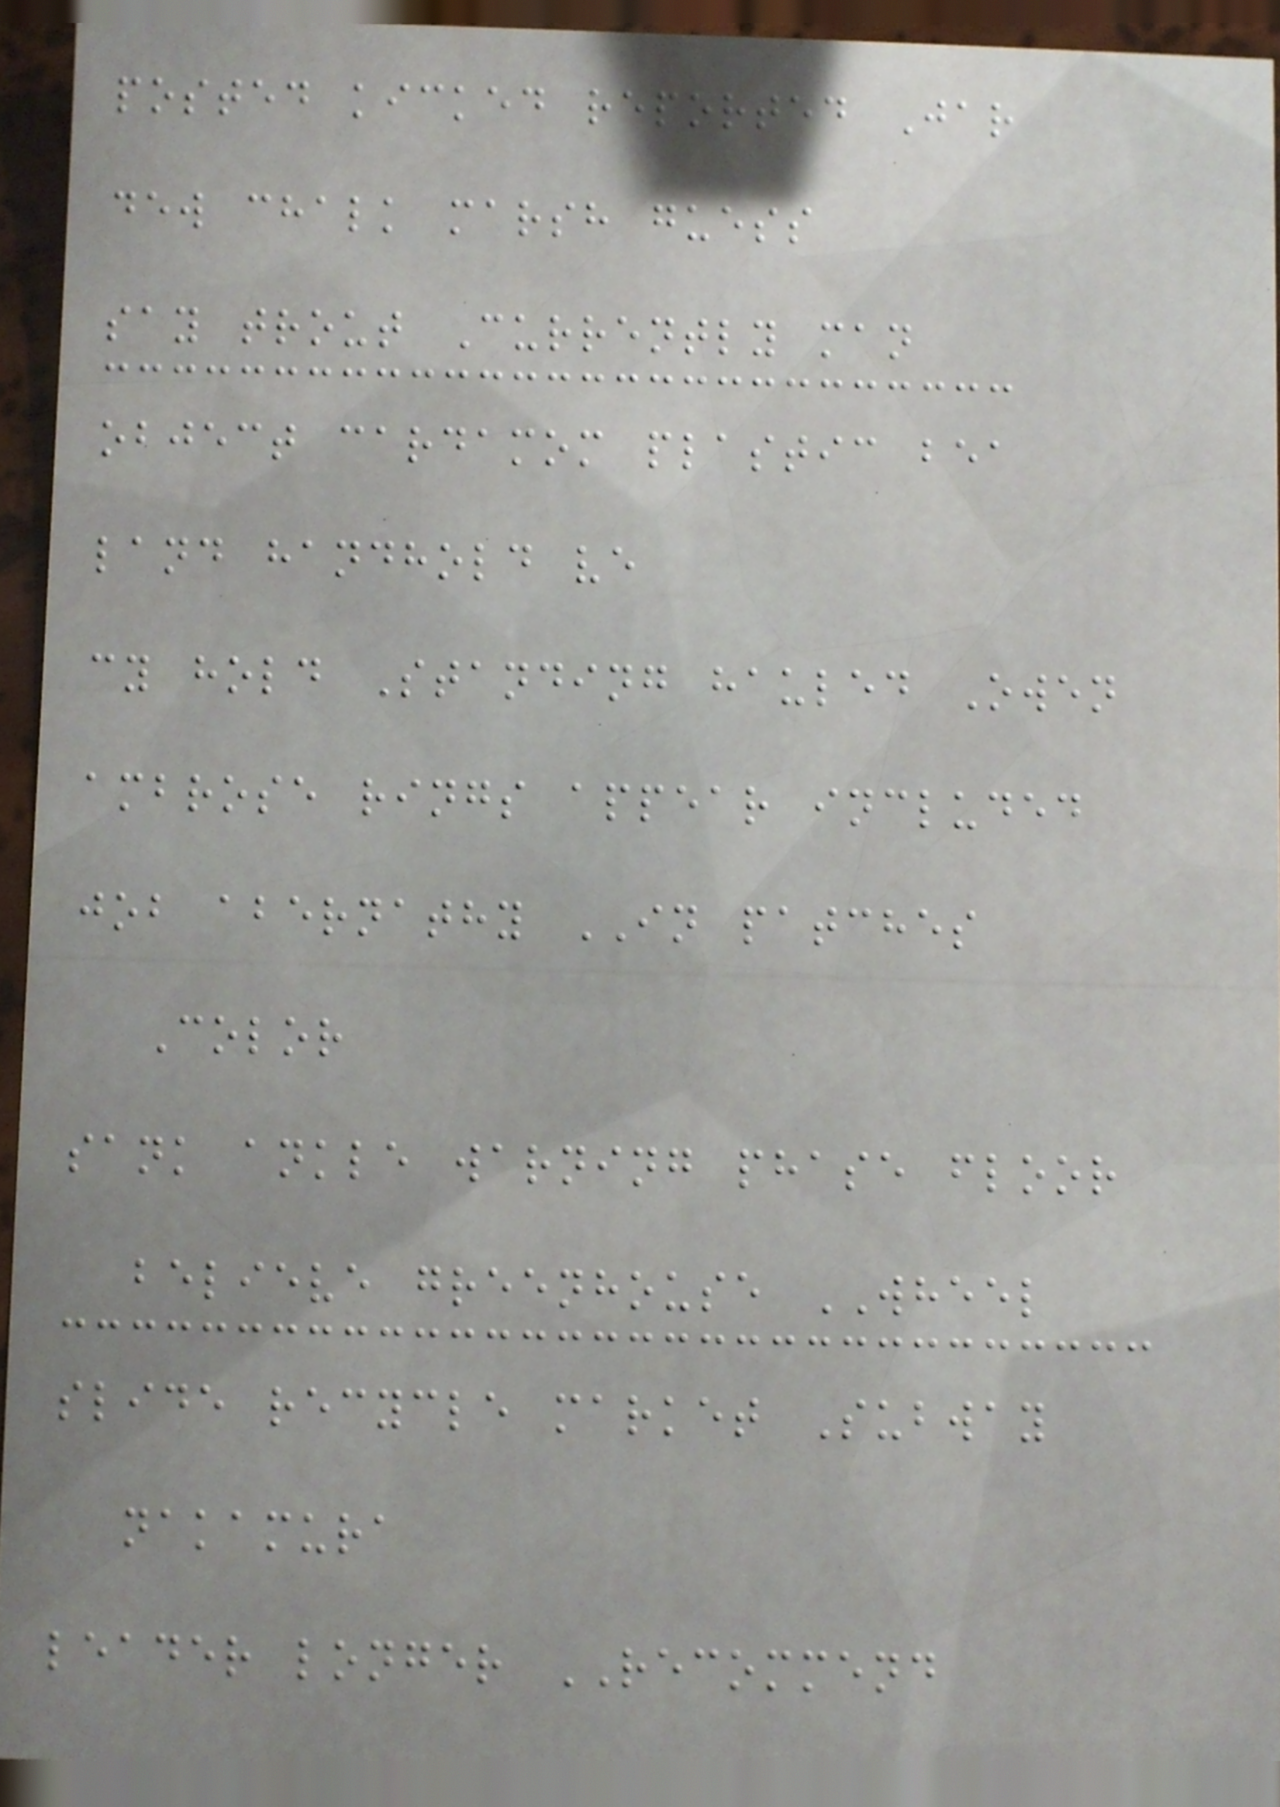posted kicked reported Jar
dew chalk marsh guess
say trout Currently man
object cardamom plastic bea
land handhold ve
cy hold Standing hauled Owen
ambrose rings appear included
job abernathy IN patches
Color
sank ankle warning phase floor
believe greenhouse WHEEL
slide recycle market Subway
nakamura
leader longer RECOMMEND
